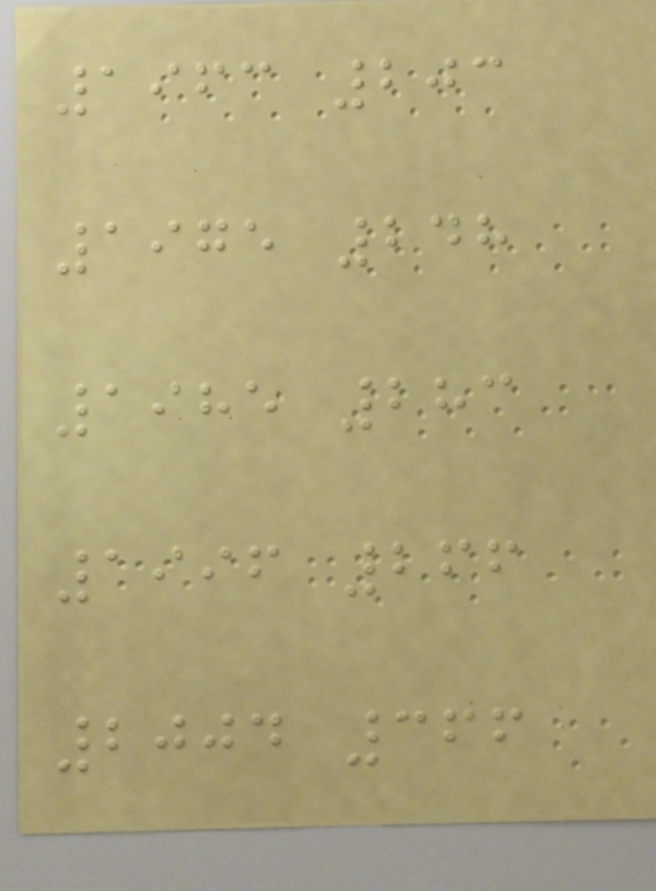1963 203
1975 248
1985 283
1996 266
2004 366
